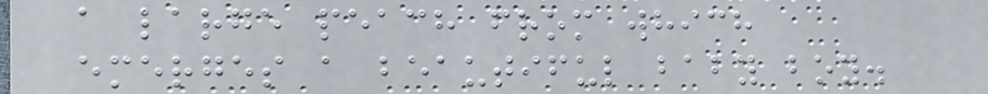a large peach from which
emerges a beautiful baby boy.
